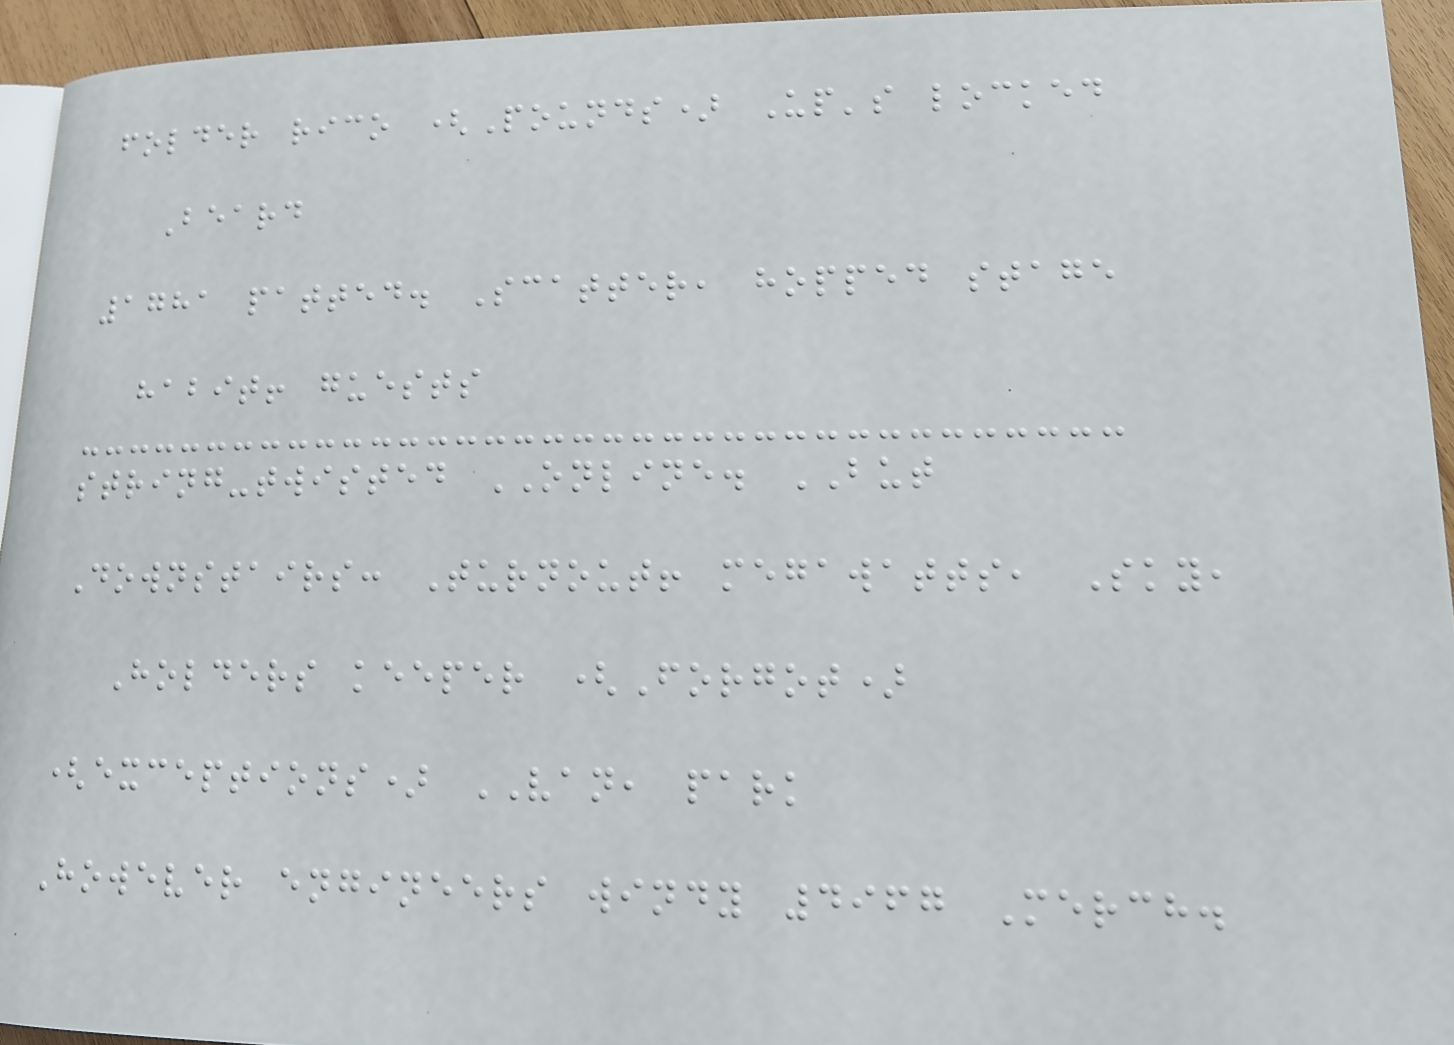folder rico (Pounds) Up's locked
Beard
1781 patted. Scatter, hopped stage
habit! guests
string-twisted ONLINE. BUT
Downstairs: Turnout! megawatts, Sky,
Holders keeper (Forgot)
(exceptions) VAN, park
However engineers windy 4967 Merch.
